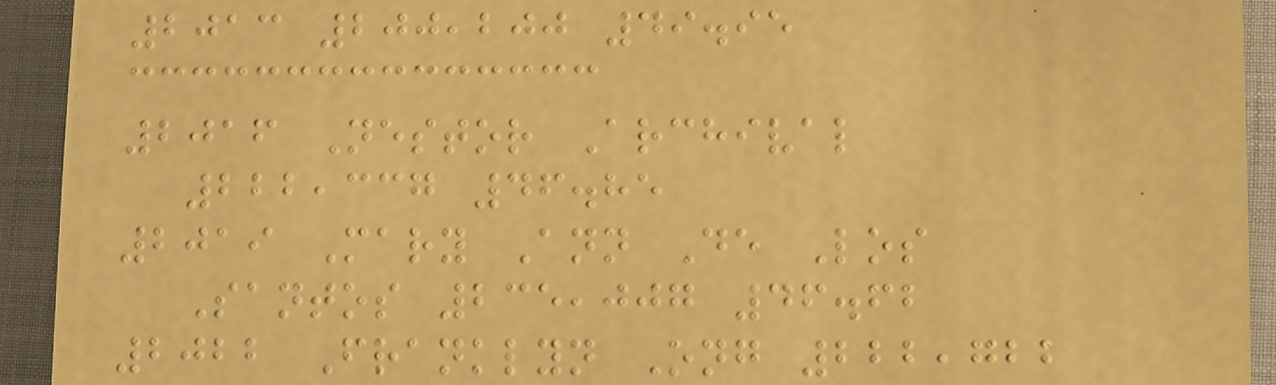2013 200,200 49.95
2016 Nestor Archival
222,337 46.85
2019 Mary Ann De Los
Santos 235,007 46.62
2022 Franklyn Ong 222,722
